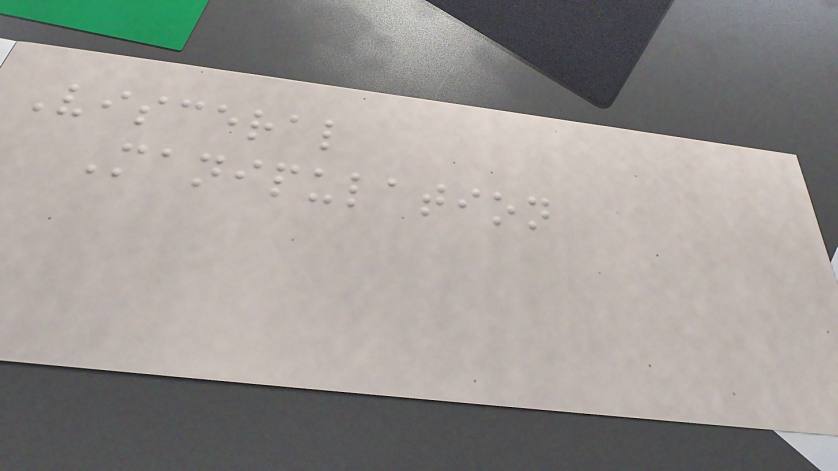Visceral
Manipulation
